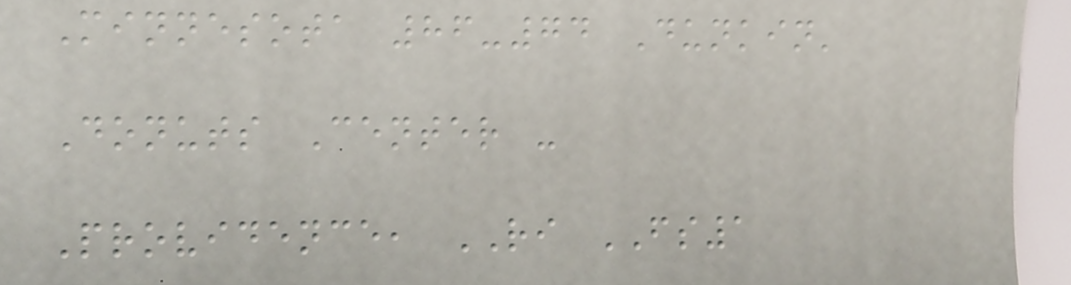Minnesota 86-74 Dunkin'
Donuts Center -
Providence, RI FS1
